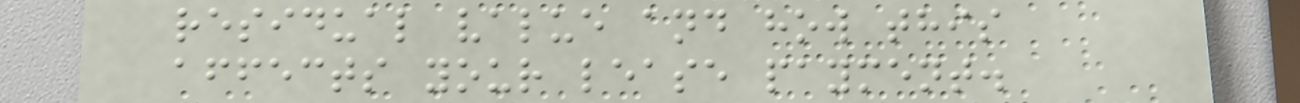residual value and how this
affects your lease payment.
